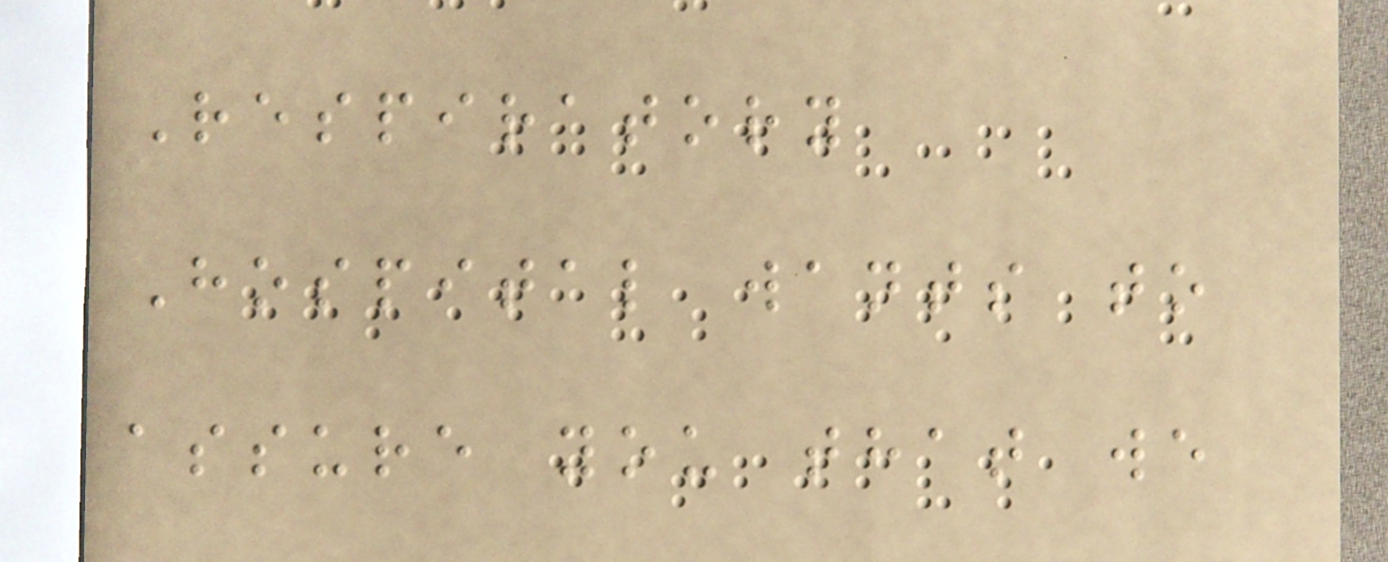Respiratory
Hospital wants to
assure you that we
